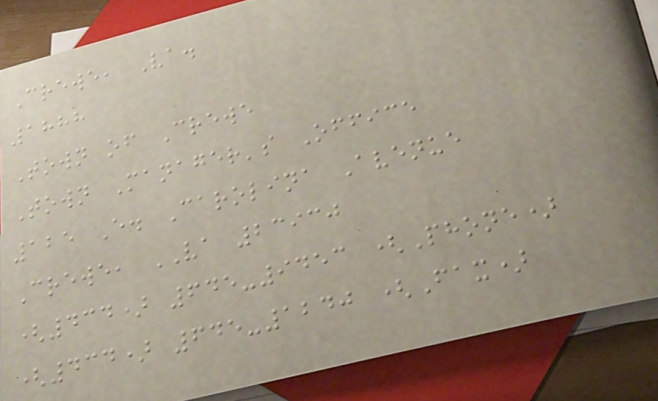Crewe, Va.
1888
Town of Crewe
Town Manager's Office
125 E. Carolina Avenue
Crewe, VA 23930
(434) 645-9453 (Phone)
(434) 645-1240 (Fax)
